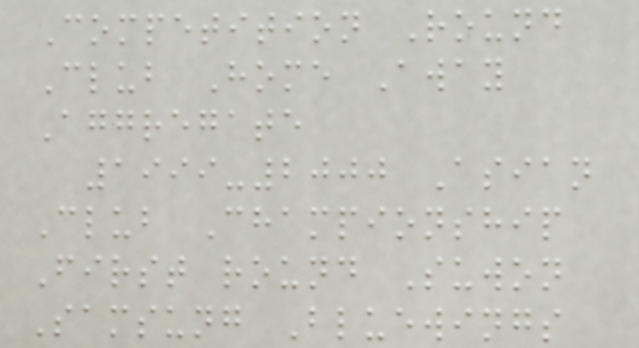Competition Round
Club Home Away
Aggregate
1999-2000 Asian
Club Championship
First round Suwon
Samsung Bluewings
